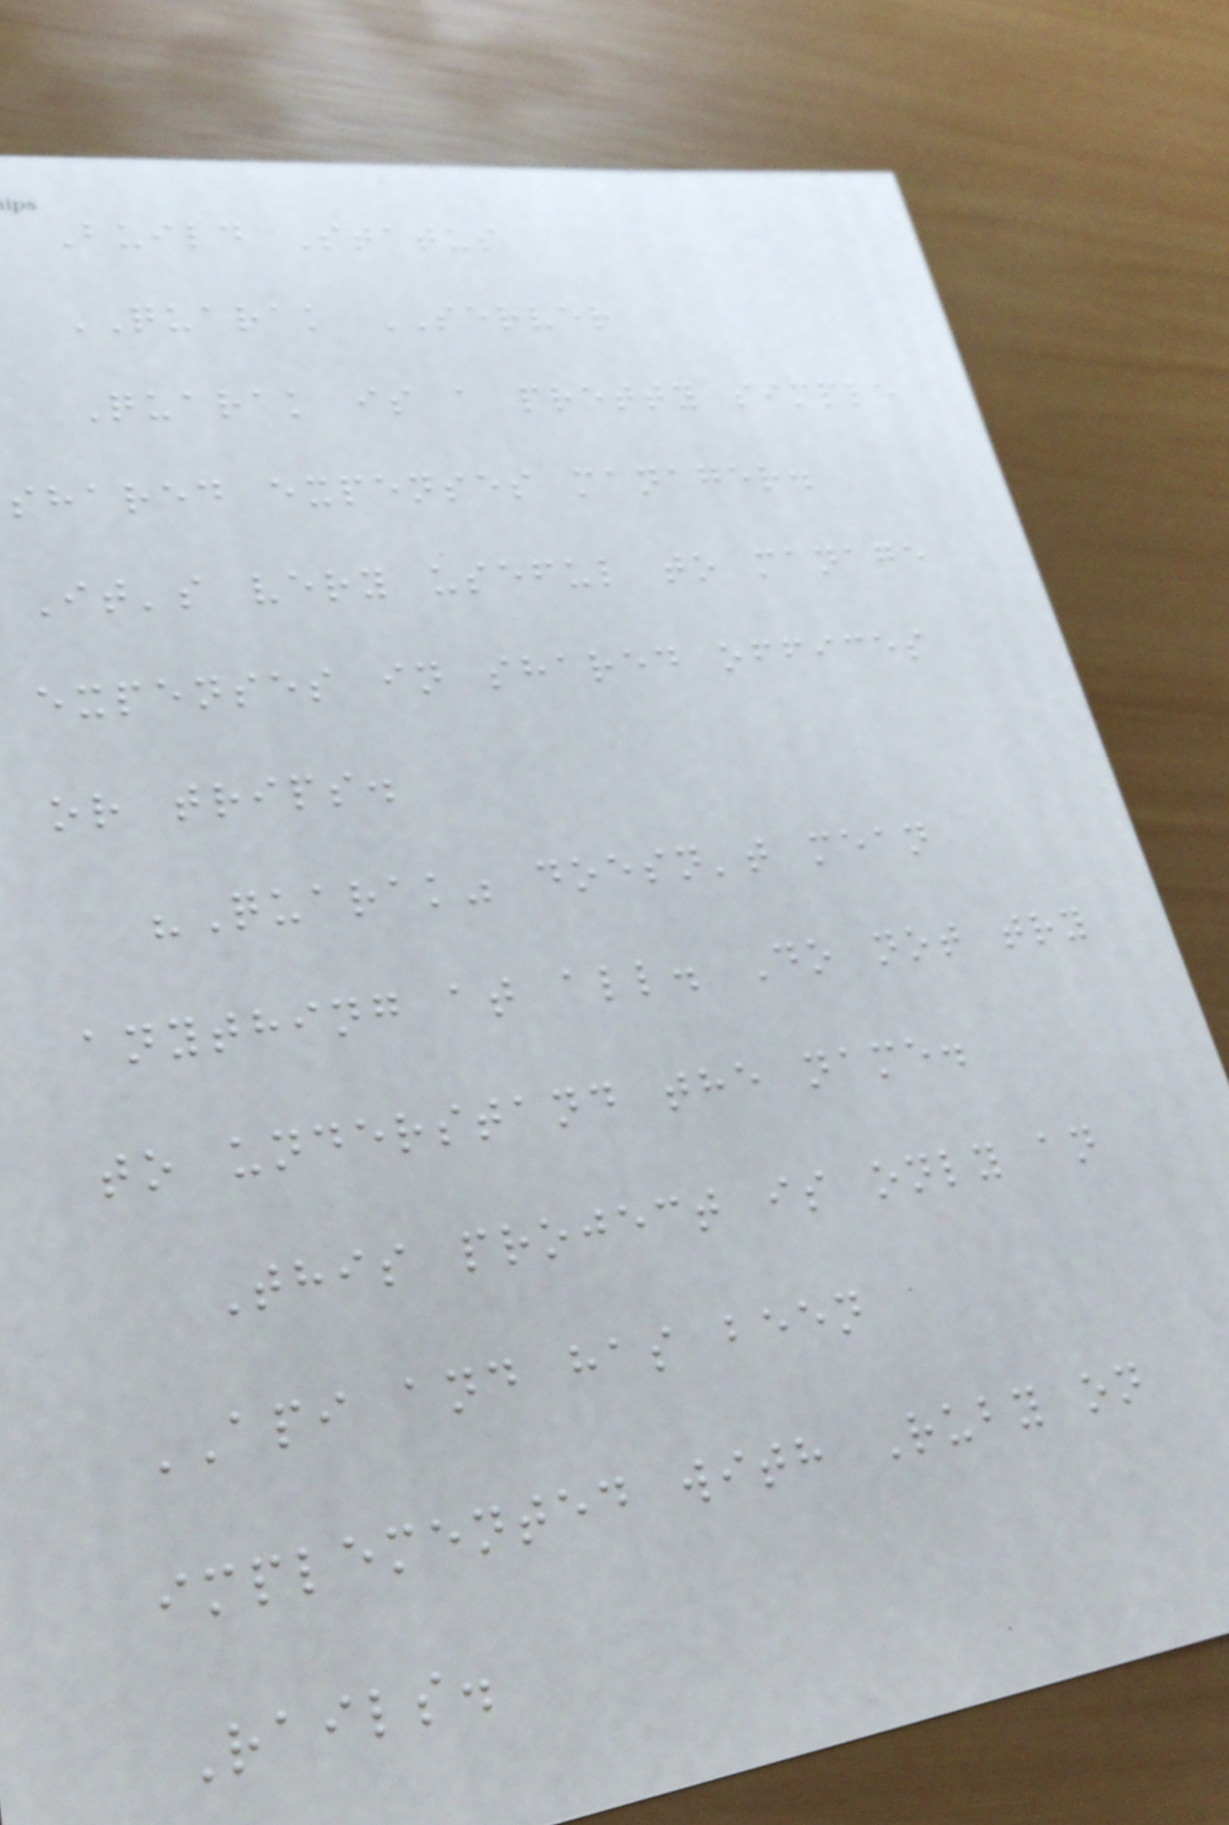Build Status
QUARAK SERVER
Quarak is a pretty simple
shared expenses manager.
It's very useful to manage
expenses in shared offices
or trips.
"Quarak" doesn't mean
anything at all. Do not try
to understand the name.
This project is only an
API and has been
implemented with Ruby on
Rails.
